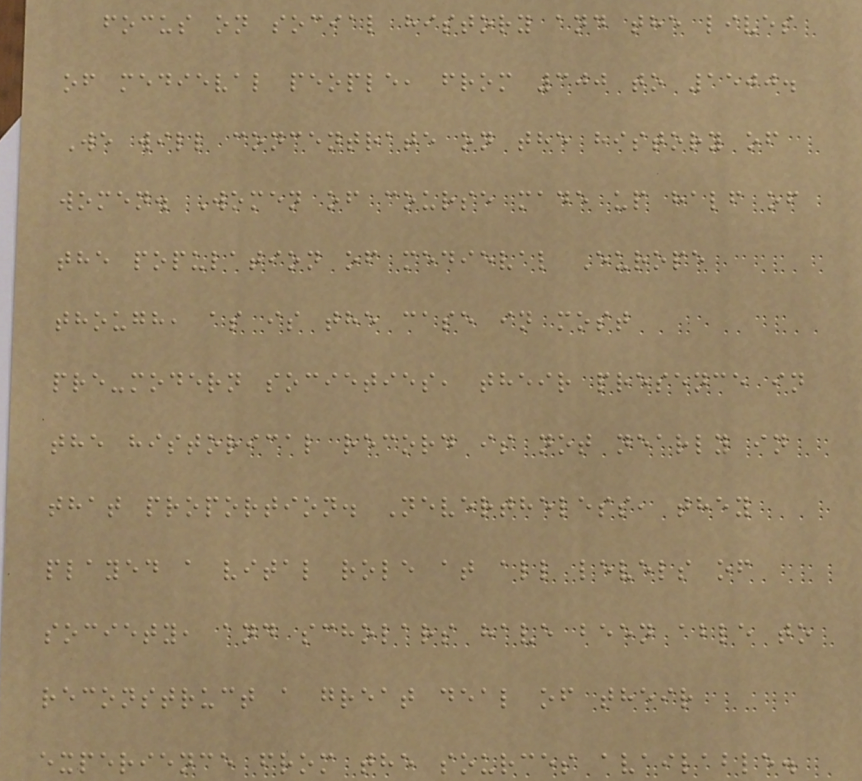focus on social history and the lives
of medieval people, from 300 to 1500.
We will concentrate on the history of
women. Women of course made up half of
the population of medieval Europe
though, as is the case in most
pre-modern societies, their presence in
the historical record is not nearly in
that proportion. Nevertheless, they
played a vital role at all levels of
society, and scholars have been able to
reconstruct a great deal of their
experience from the sources available.
